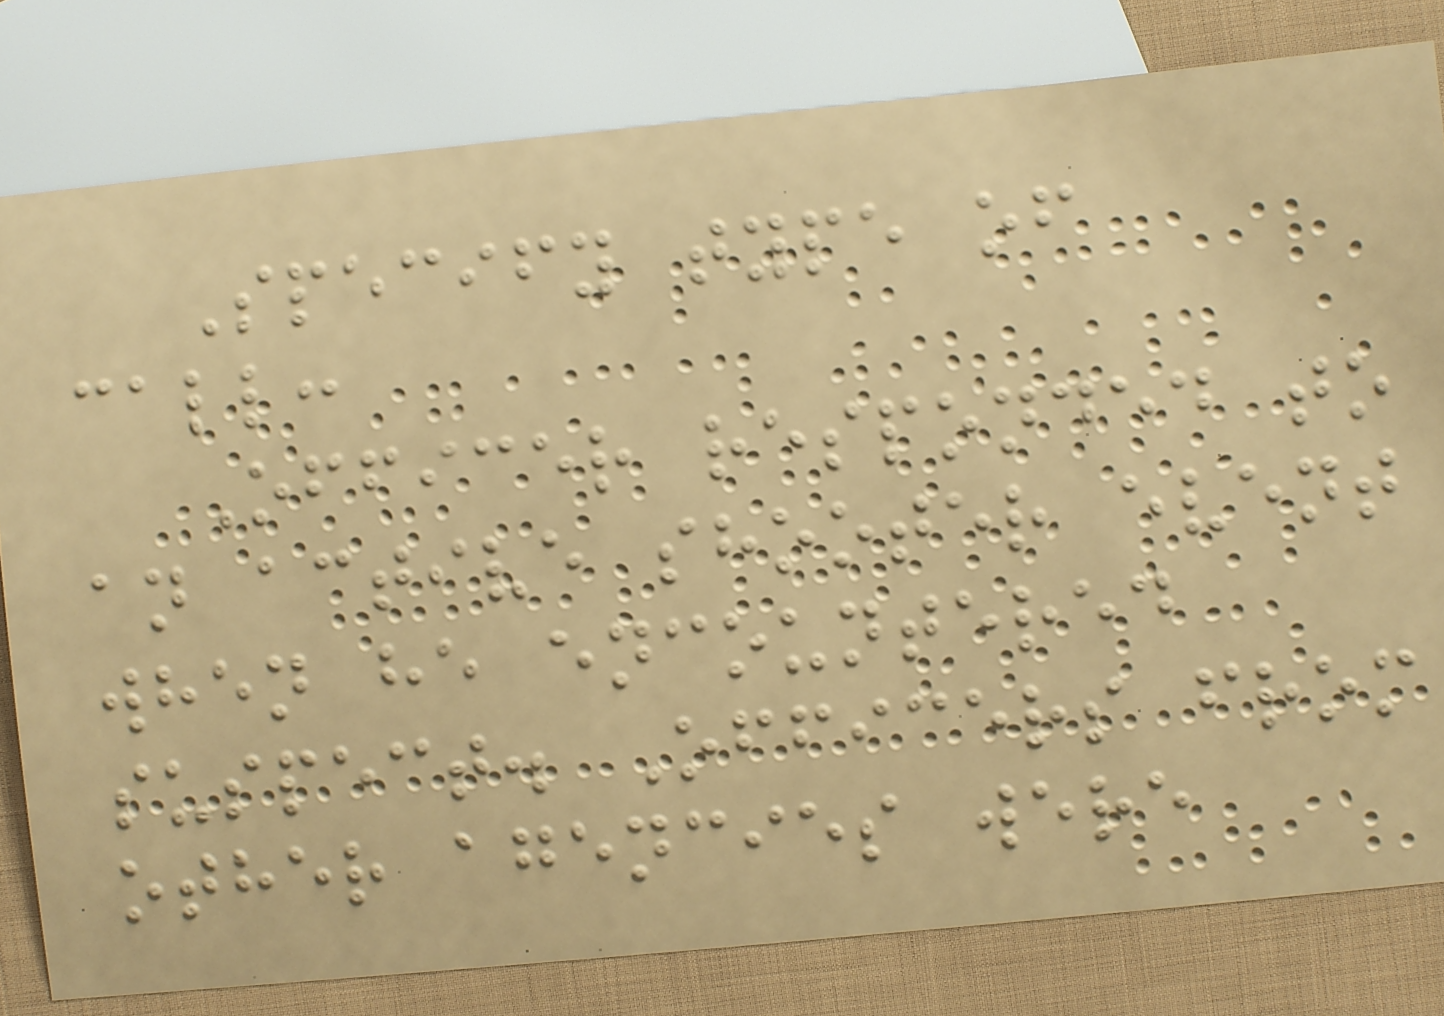Specify type of
call:
Officer responded to
an active shooter event
when he encountered
suspect. Officers from
other agencies were
